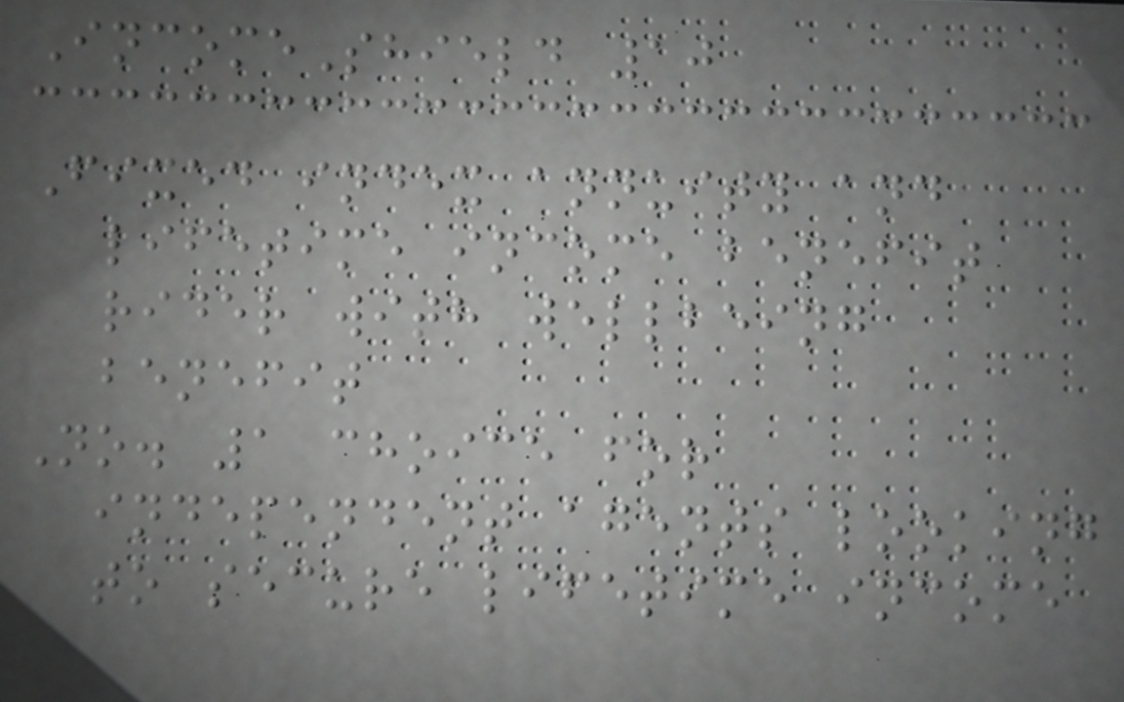IncomeShield 10
Fixed index annuity and
lifetime income benefit
rider with wellbeing
benefit
No. 1 choice for
independent agents looking
to secure lifetime income
